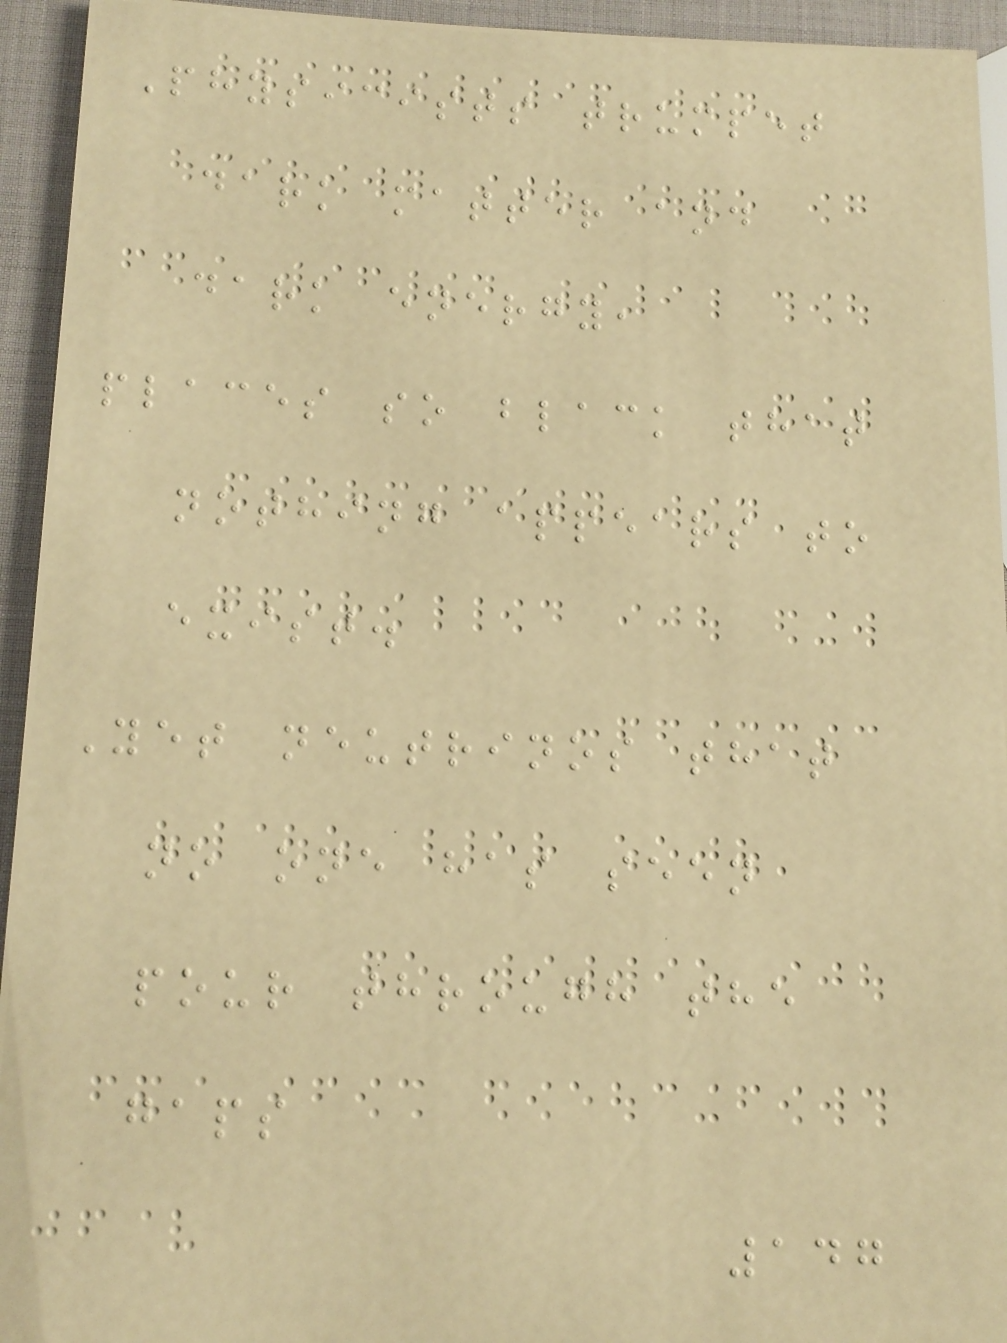Physicists trumpet
dark matter and
dark energy,
places so black that
nothing appears to
exist.
Yet neutrinos that
no one has seen
pour through the
gaps
147
